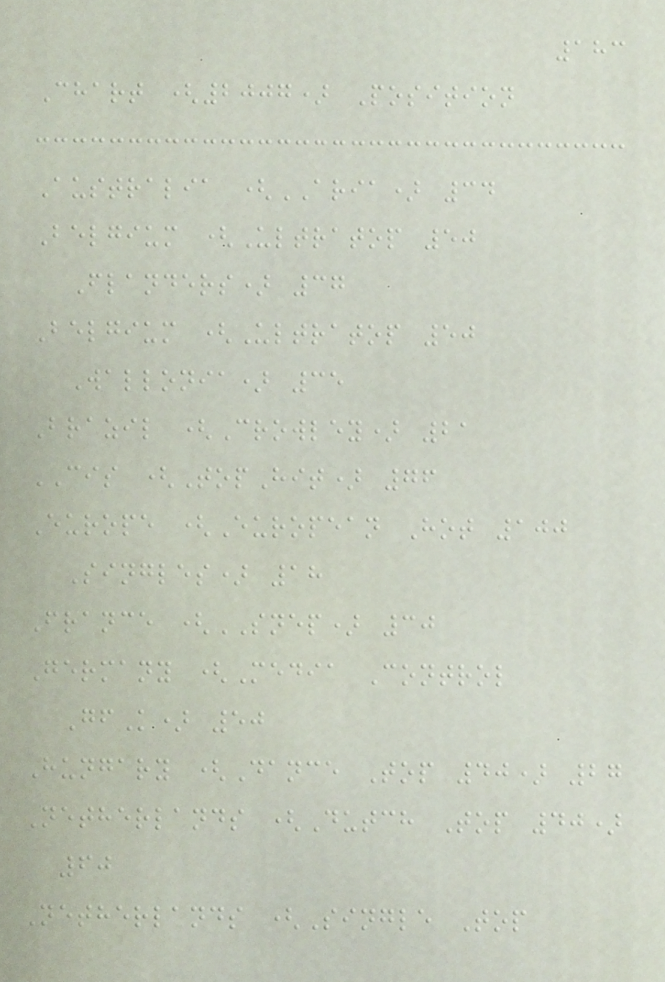183
Chart (2007) Position
Australia (ARIA) 34
Belgium (Ultratop 50
Flanders) 37
Belgium (Ultratop 50
Wallonia) 35
Brazil (Crowley) 21
CIS (TopHit) 76
Europe (European Hot 100
Singles) 18
France (SNEP) 30
Germany (Media Control
GfK) 50
Hungary (Dance Top 40) 27
Netherlands (Dutch Top 40)
60
Netherlands (Single Top
